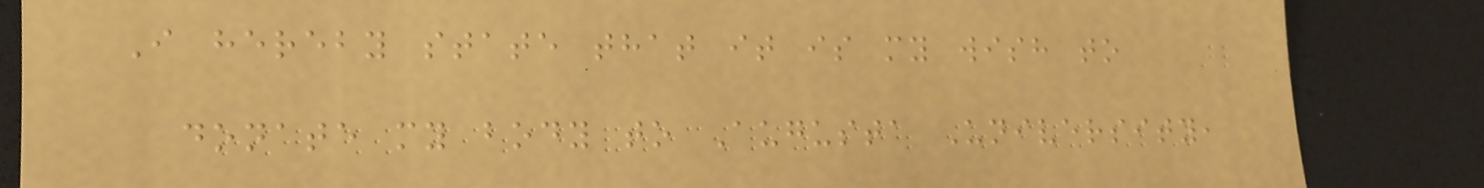I hereby state that it is my wish to
donate my body to Augusta University,
